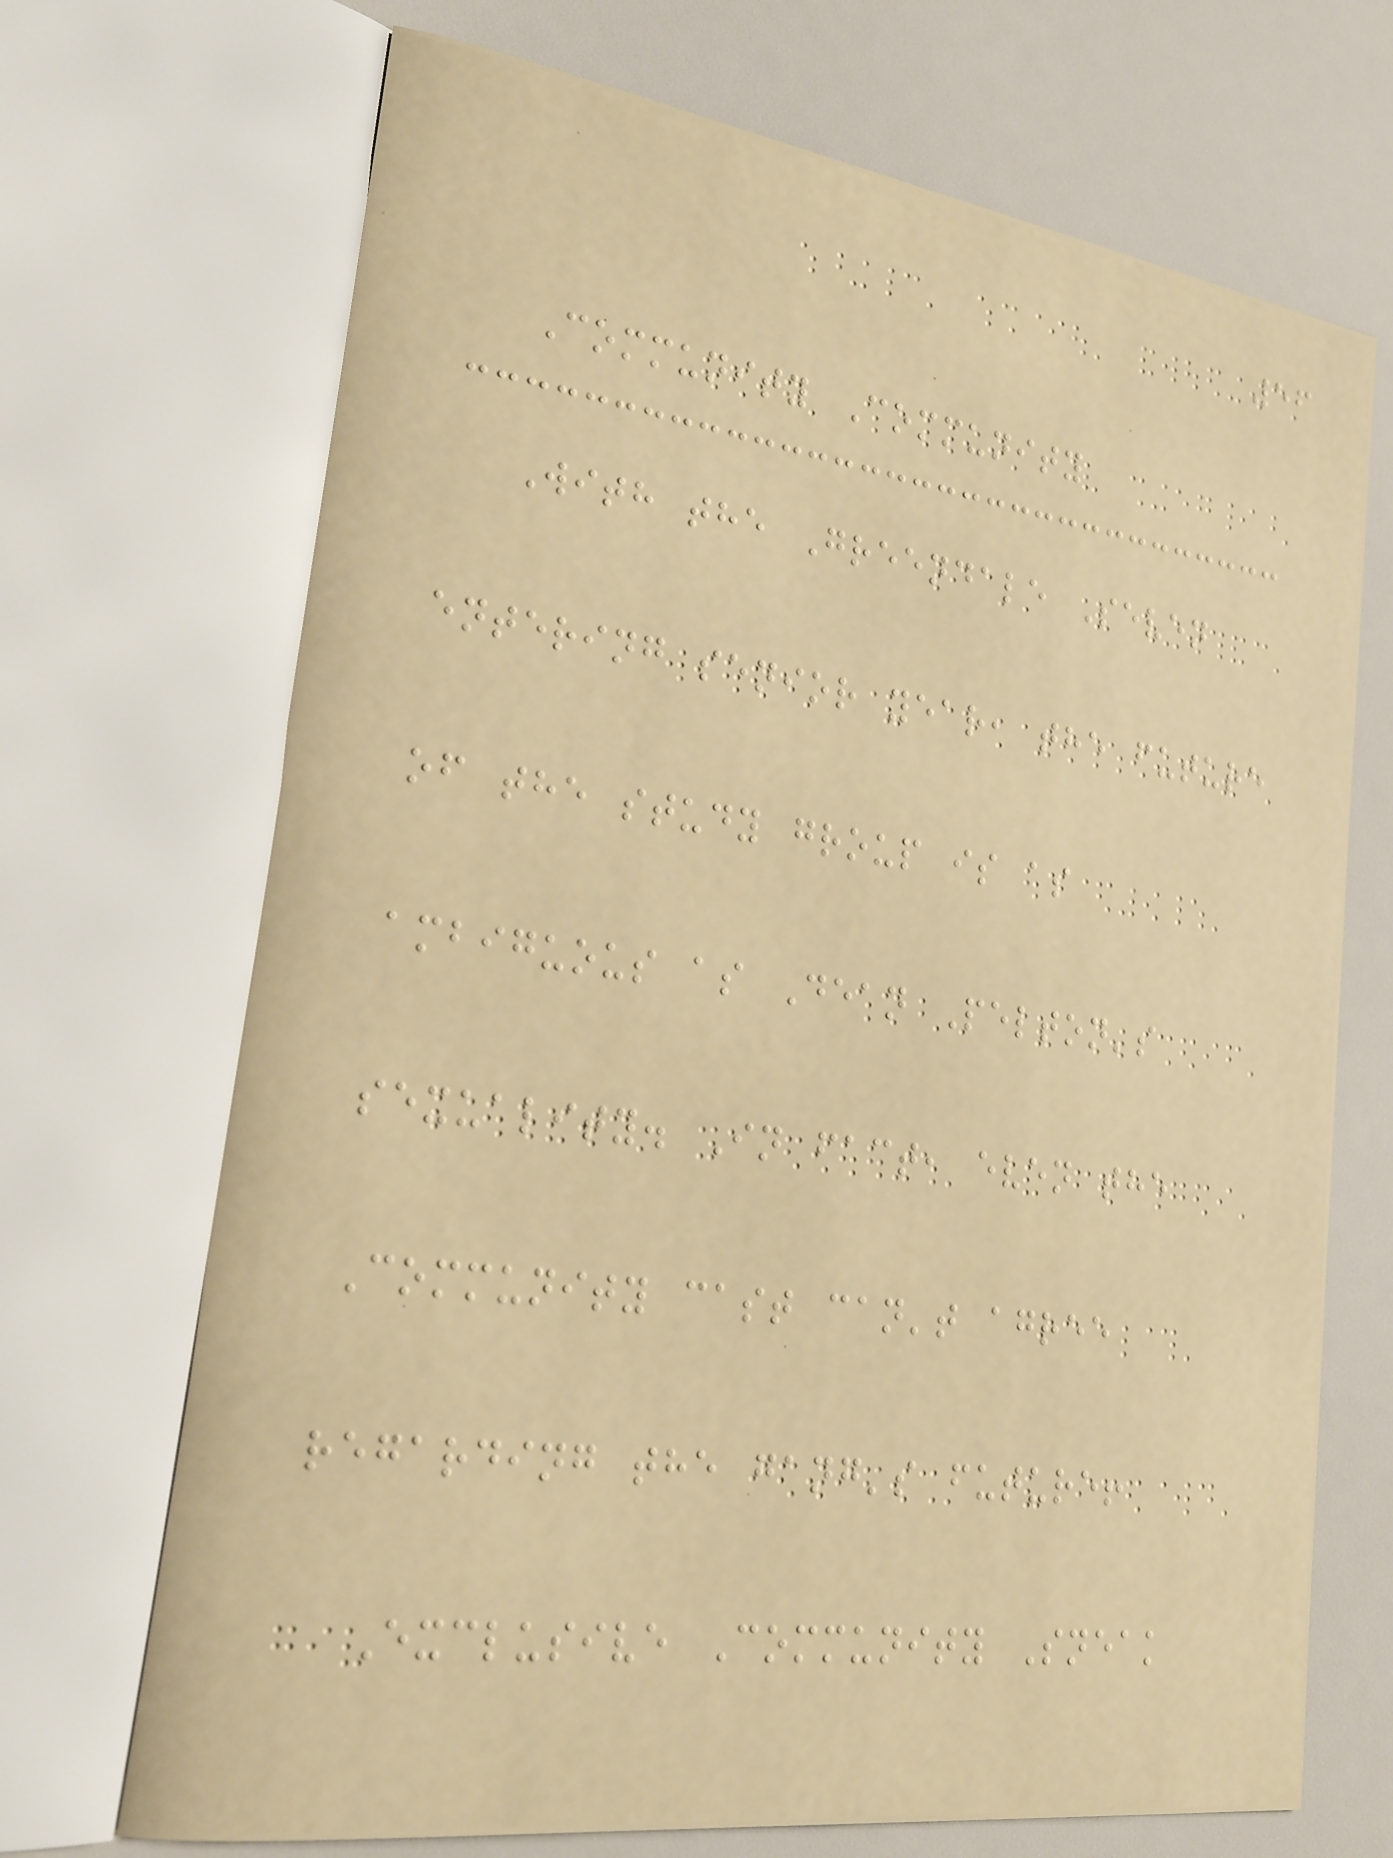56
Community Community
With the Greendale Seven
entering senior year, the future
of the study group is as
ambiguous as Dean Pelton's
sexuality. In fact, even the
Community cast can't agree
regarding the gang's future!
Exclusive Community Sneak
